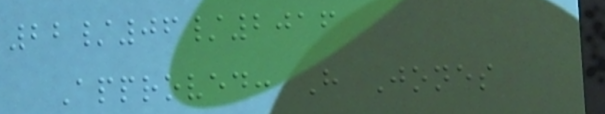22/06/2016
Approved: H Jones
